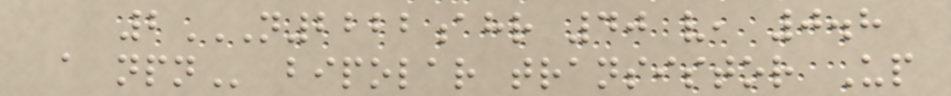2N2222AHR 40 V, 0.8
A NPN bipolar transistor Up
